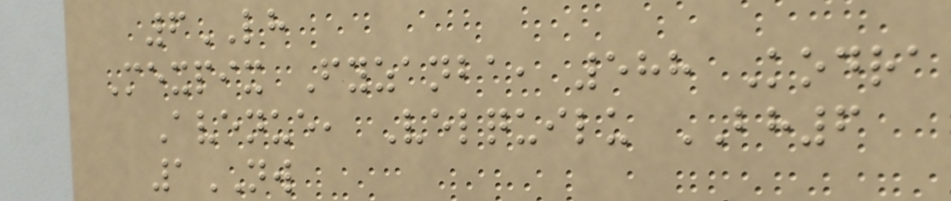6LH
Mexpix Fyzanba, 588 Kodra
Avenue, Velquilu BH6
1NW
